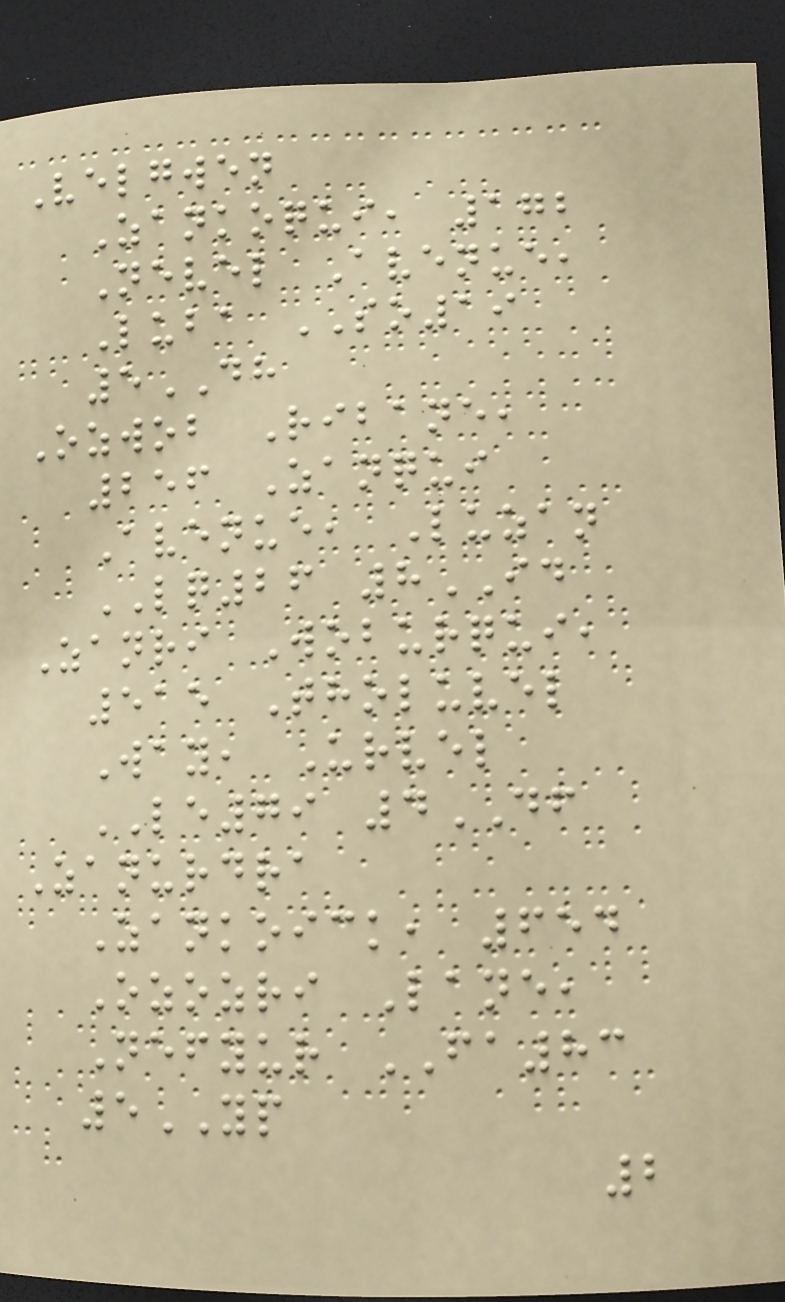Velgwen
Zankoqui, 172
Nevel Avenue,
Luba SO19
5DH
Ozwob Ribane,
256 Zanqui
Avenue, Luzan
LQ26 8ID
Zanri Woburqui,
515 Tholuvel
Way, Urvel
LE79 4DF
Zanurdra
Zankoick, 654
Ozozri Lane,
Nefyur FA83
5YP
2
